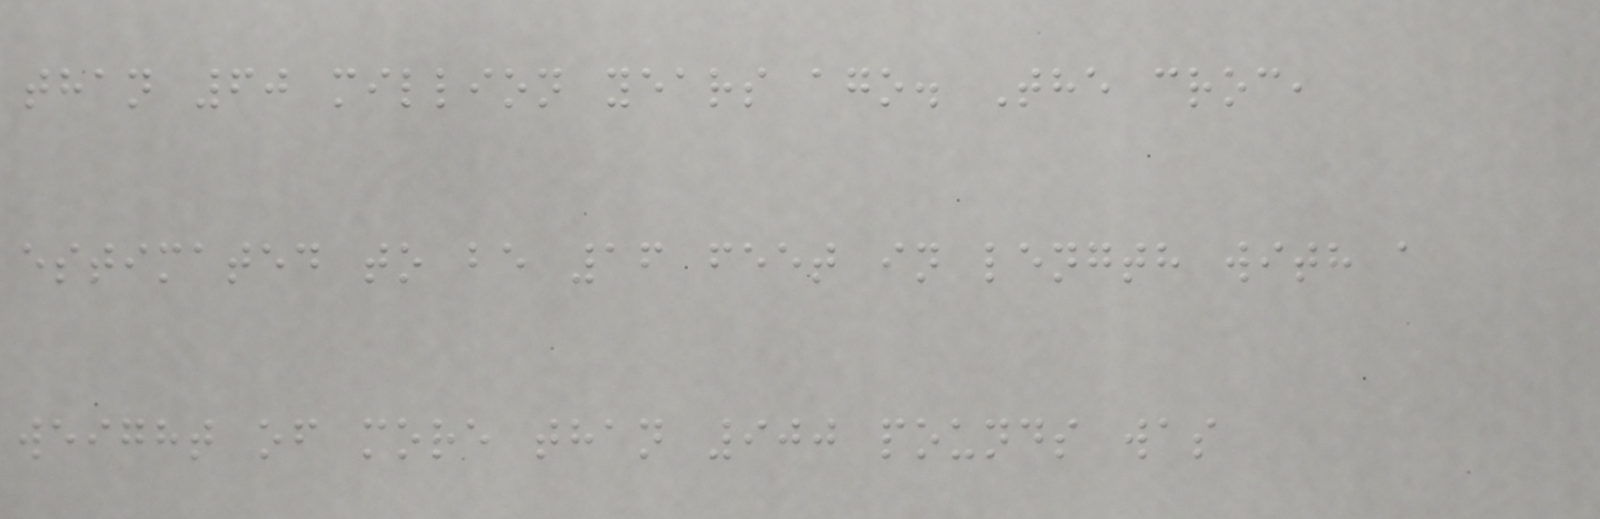than 60 million years ago. The croc,
estimated to be 16 feet in length with a
weight of more than 900 pounds was
